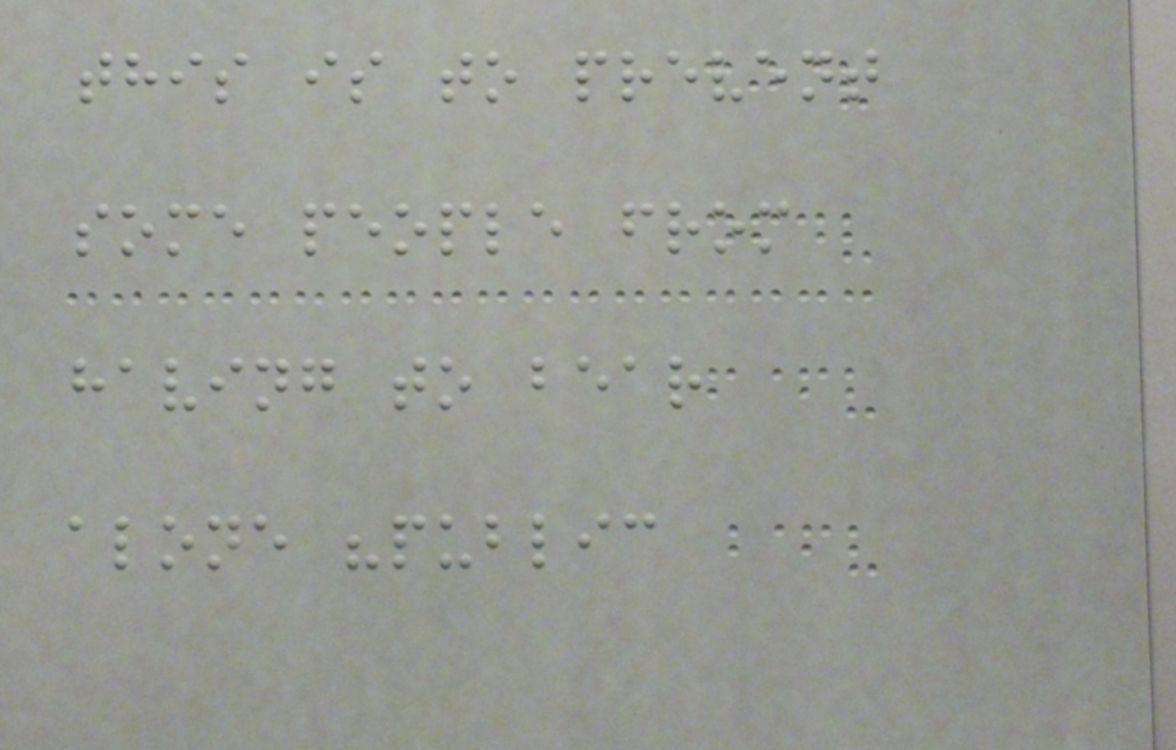this is to prevent
some people from
having to bear
alone "public
